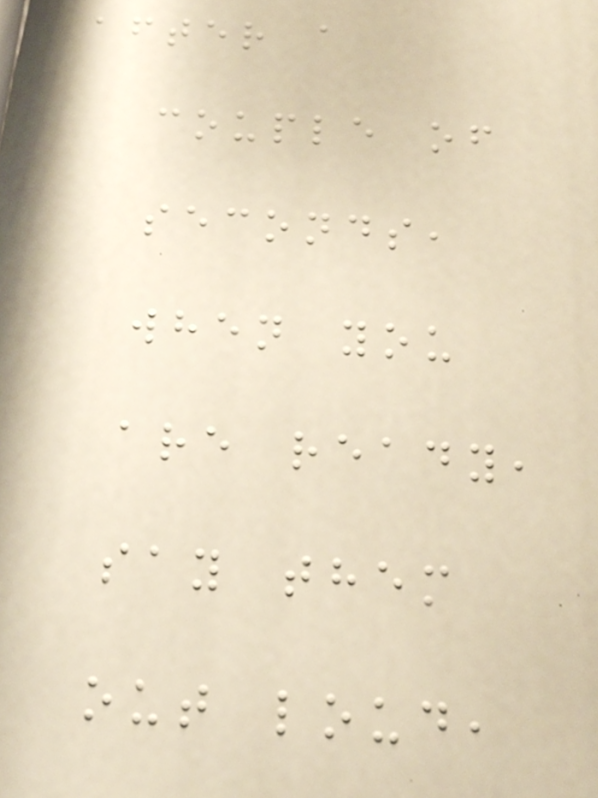after a
couple of
seconds,
when you
are ready,
say them
out loud,
